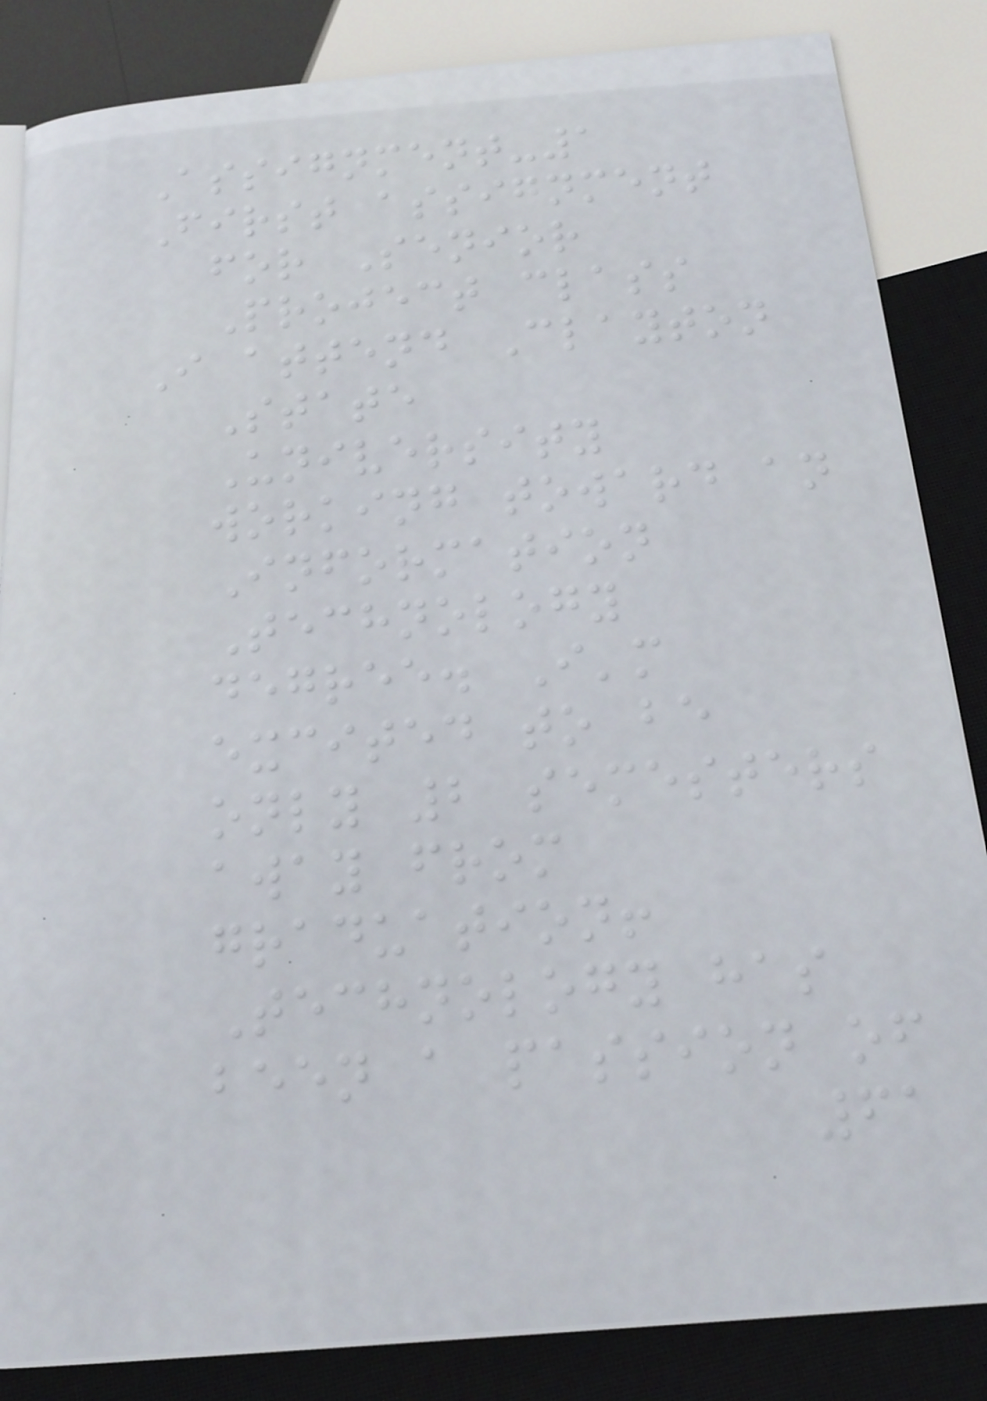Assignment-1
First assignment
for Senior
Project class
I attend Clayton
State
University
working toward an
Information
Technology
degree. I'm
excited to be
only 2 semesters
away from
graduation!
Technology has
been a passion of
61
